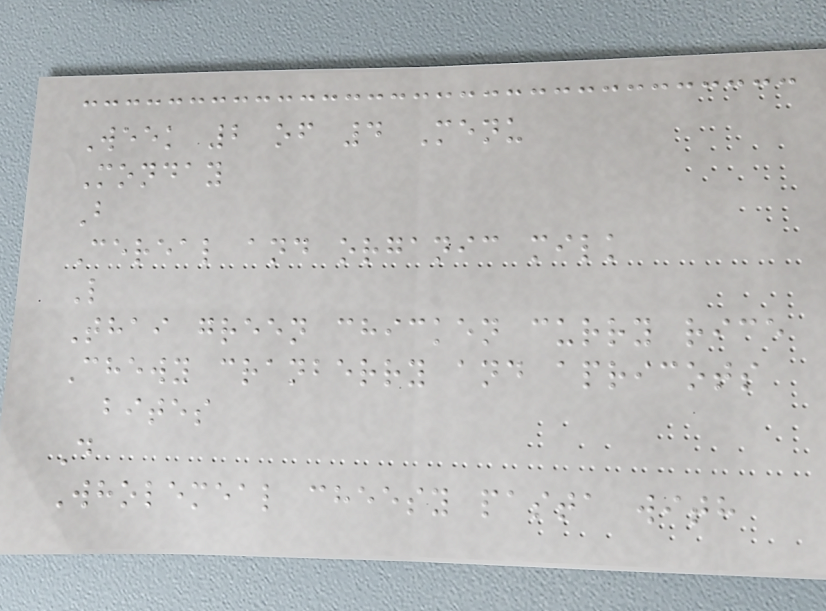Week 2 of 4 Menu
Monday
B
Cereal and organic milk
L
Thai green chicken curry rice
Chewy cranberry and apricots
bites
D
Wholemeal cheesy pasta with
